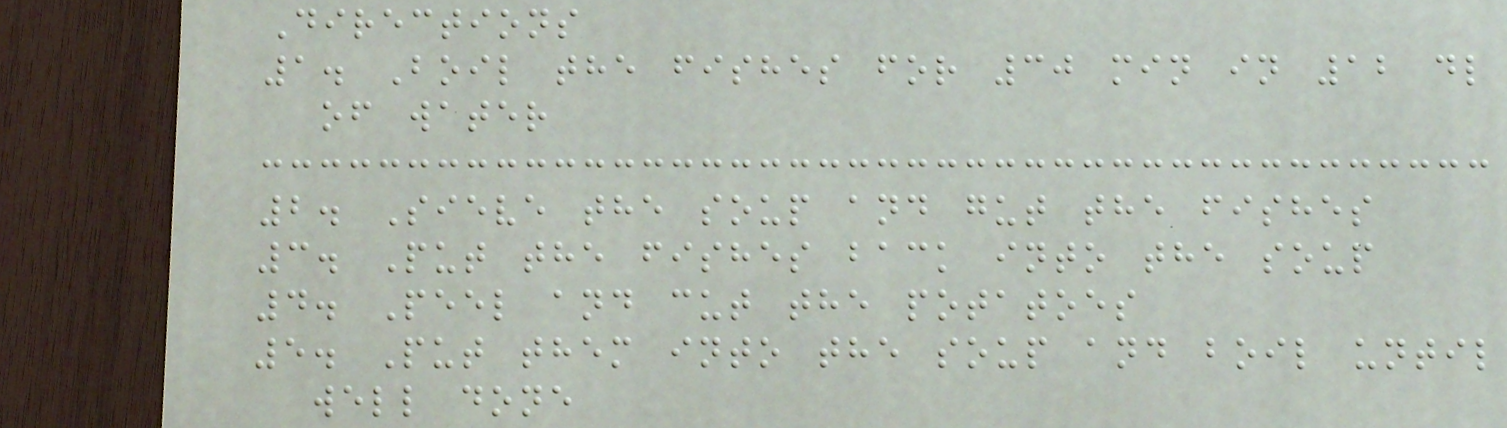Directions
1. Boil the fishes for 30 min in 12 dl
of water
2. Sieve the soup and gut the fishes
3. Put the fishes back into the soup
4. Peel and cut the potatoes
5. Put them into the soup and boil until
well done
